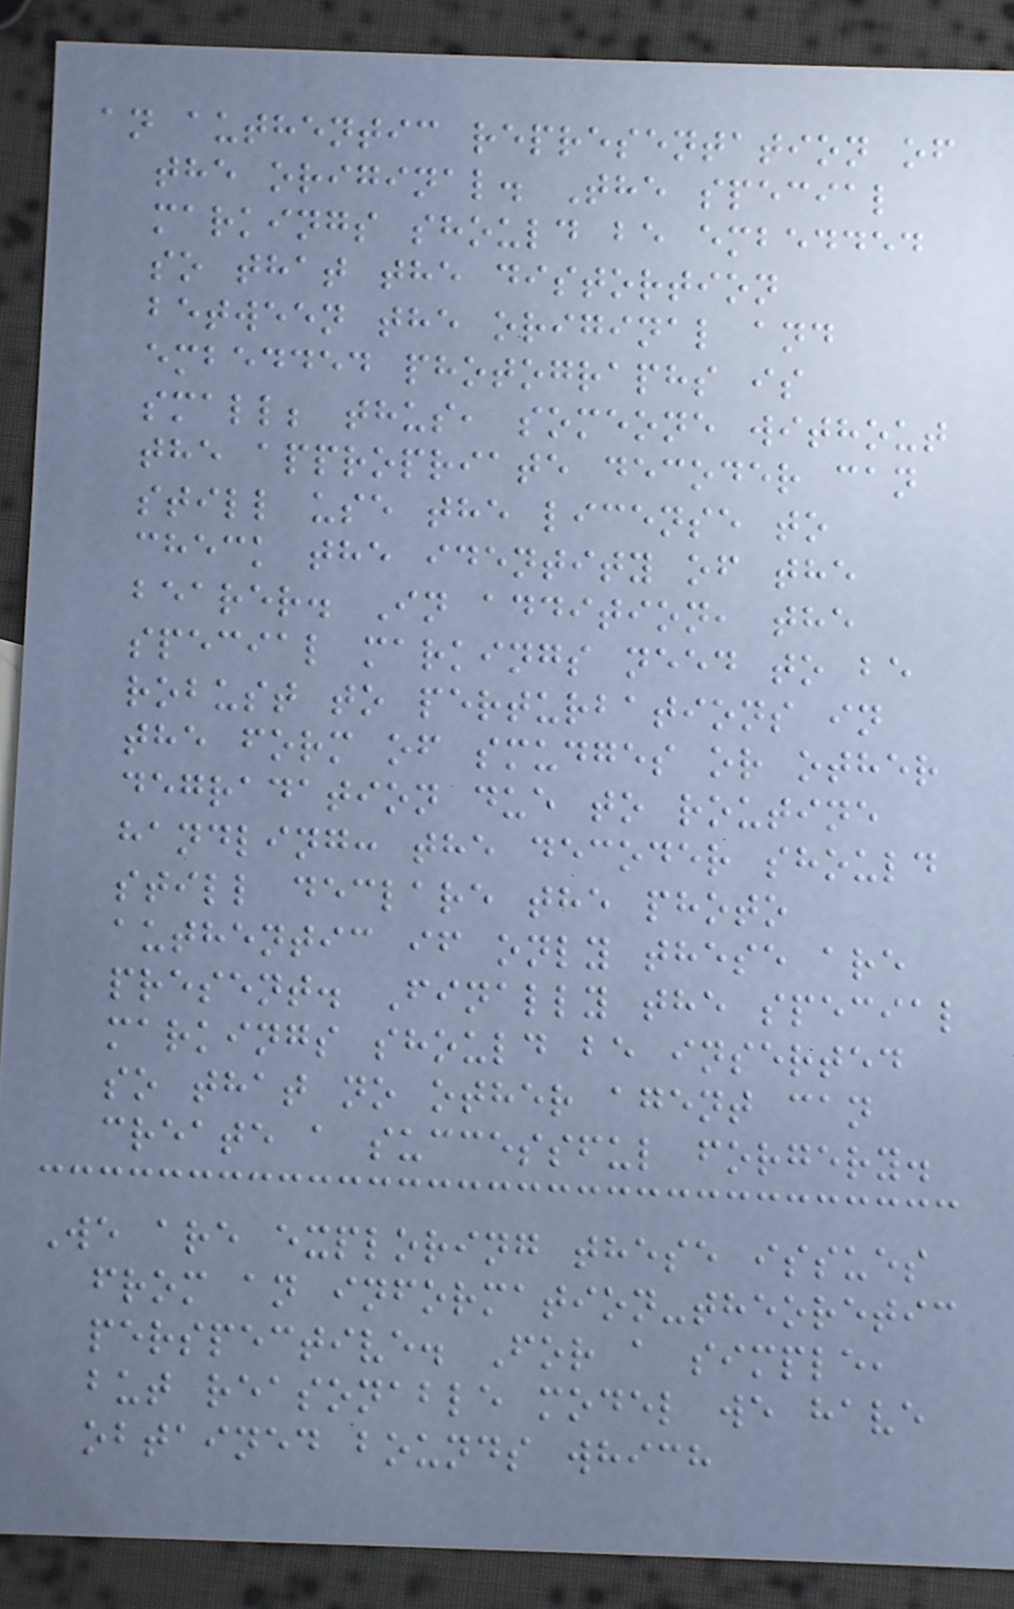an authentic representation of
the original. The special
markings should be embedded
so that the distortion
between the original and
embedded photographs is
small; thus, someone without
the appropriate decoder can
still use the license to
check the identity of the
bearer. In addition, the
special markings need to be
robust to perturbations in
the form of smudges or other
degradation due to routine
handling: the decoder should
still declare the photo
authentic if only these are
present. Finally the special
markings should be inserted
so that no other agent can
create a successful forgery.
We are exploring these issues
from an information-theoretic
perspective. For a simple,
but reasonable model we have
obtained bounds which
